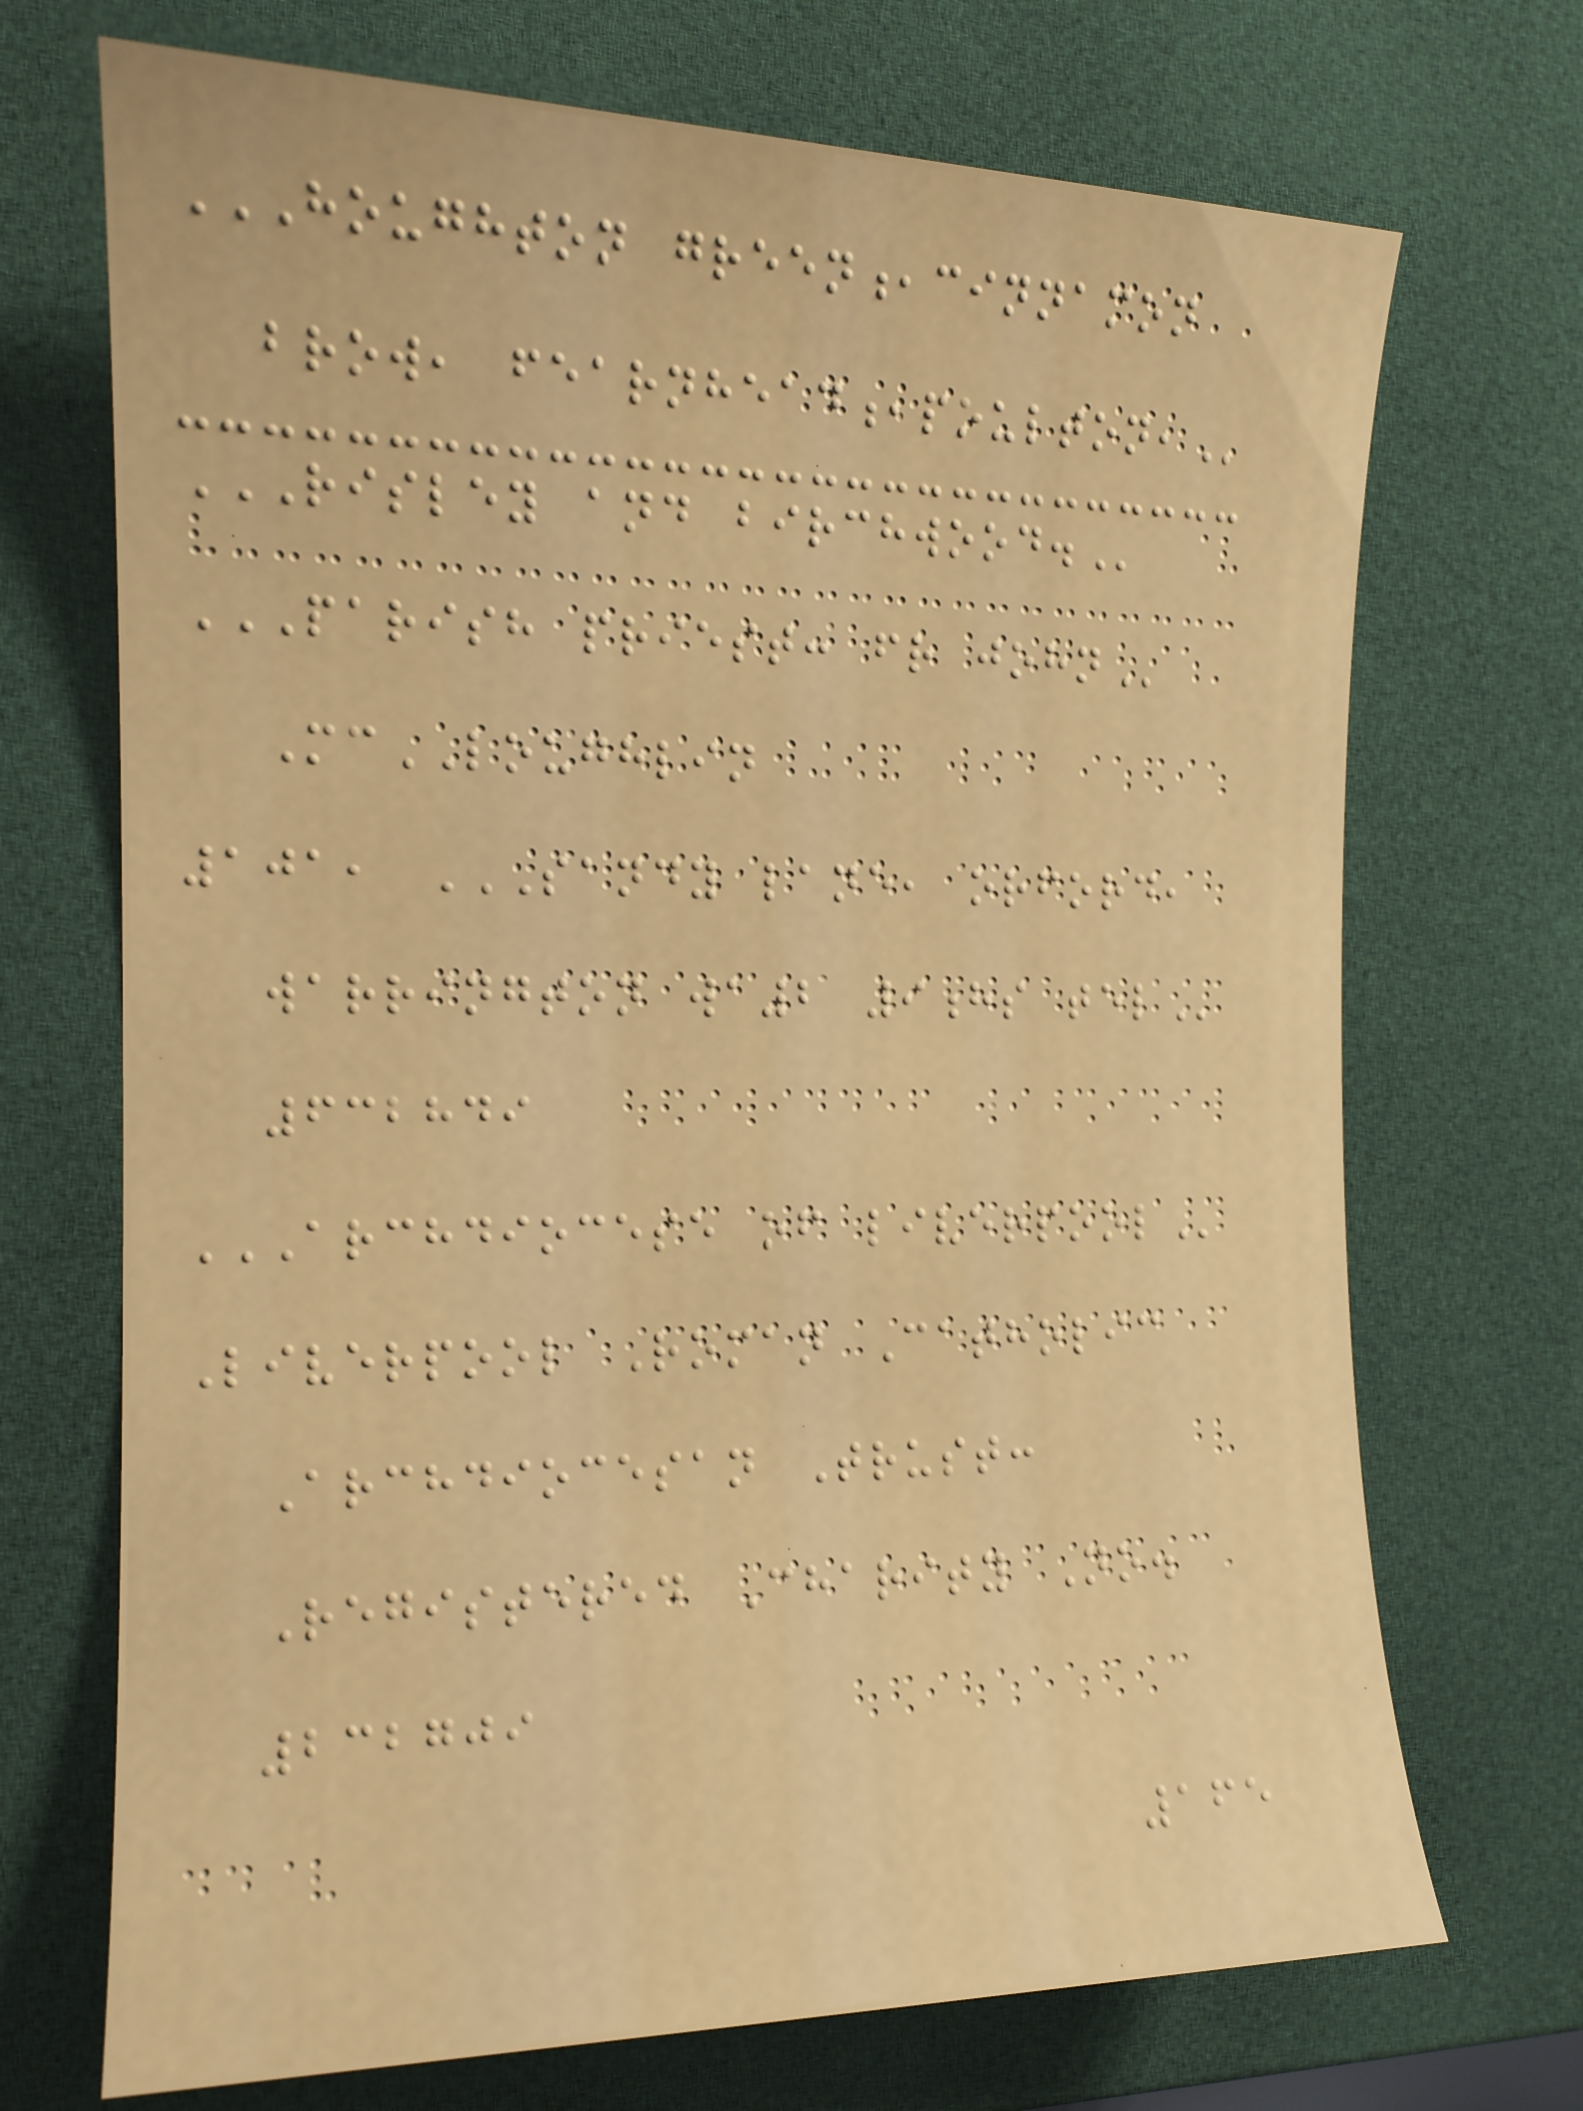HOUGHTON GREEN,CINNAMON
BROW, FEARNHEAD,POULTON,
RISLEY AND BIRCHWOOD.
PARISH PRIEST: FR JOHN
McLOUGHLIN
101, SANDY LANE, ORFORD,
WARRINGTON WA2 9HS TEL
632849
ARCHDIOCESE OF LIVERPOOL
Liverpool Roman Catholic
Archdiocesan Trust:
Registered Charity No.
232709
165
